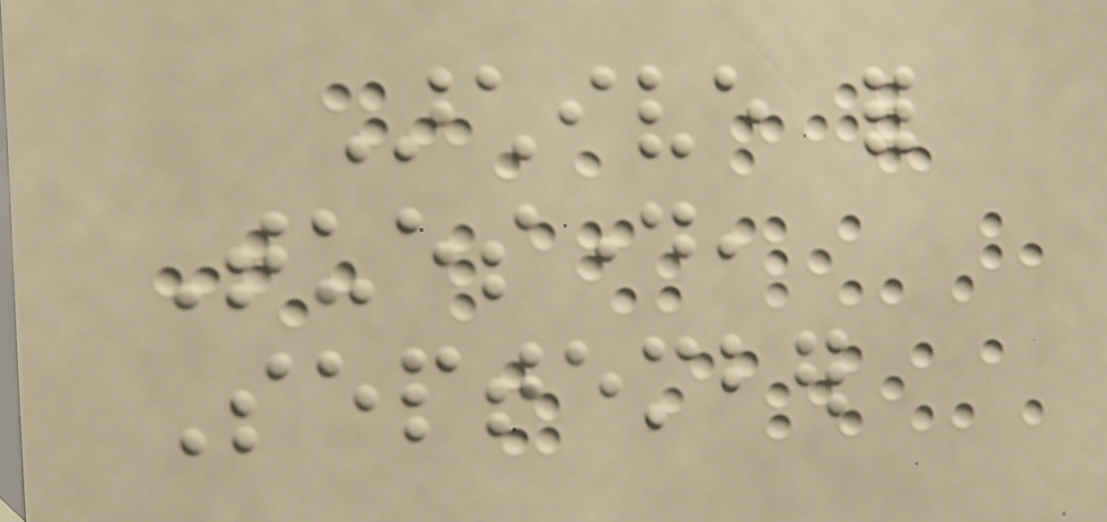Archive for
Tuesday,
September
